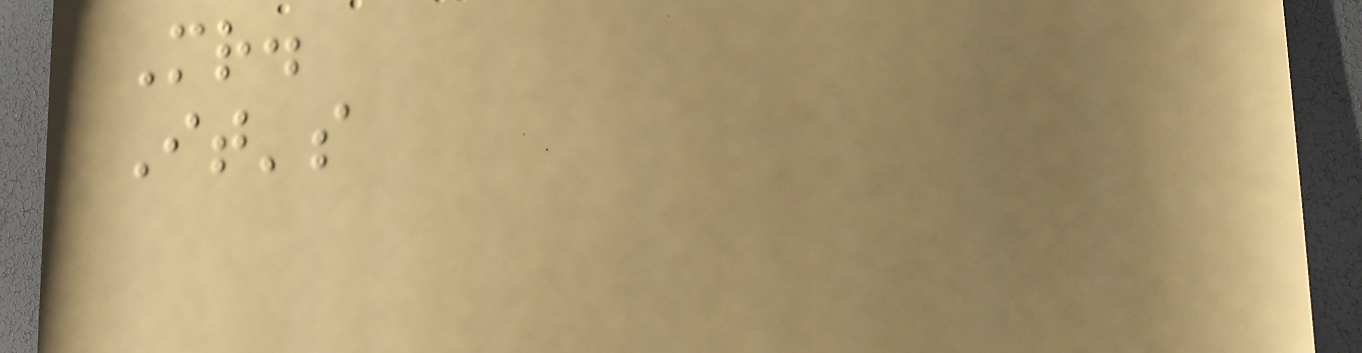Mr.
It's
